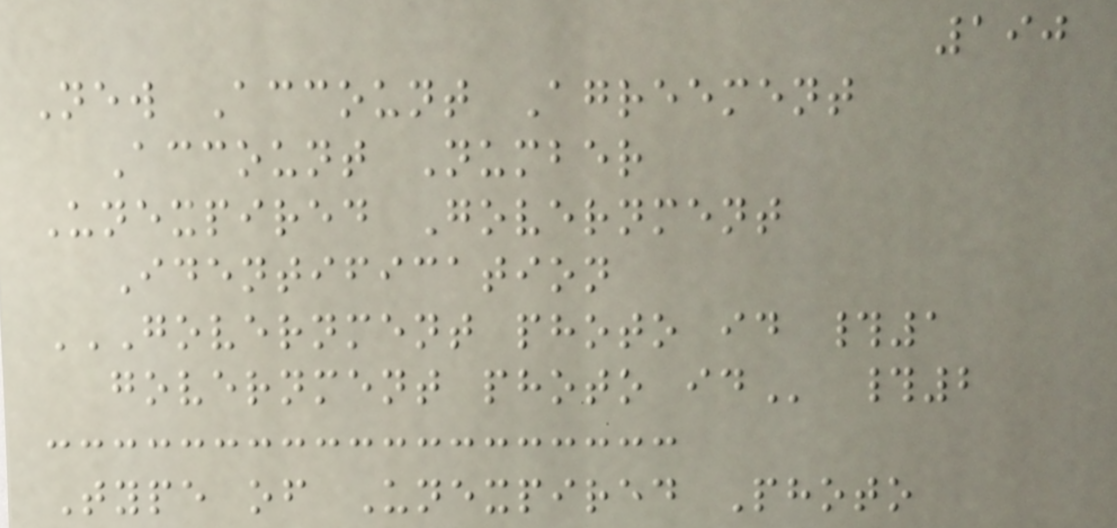190
New Account Agreement
Account Number
Unexpired Government
Identification
GOVERNMENT PHOTO ID #1
GOVERNMENT PHOTO ID #2
Type of Unexpired Photo
